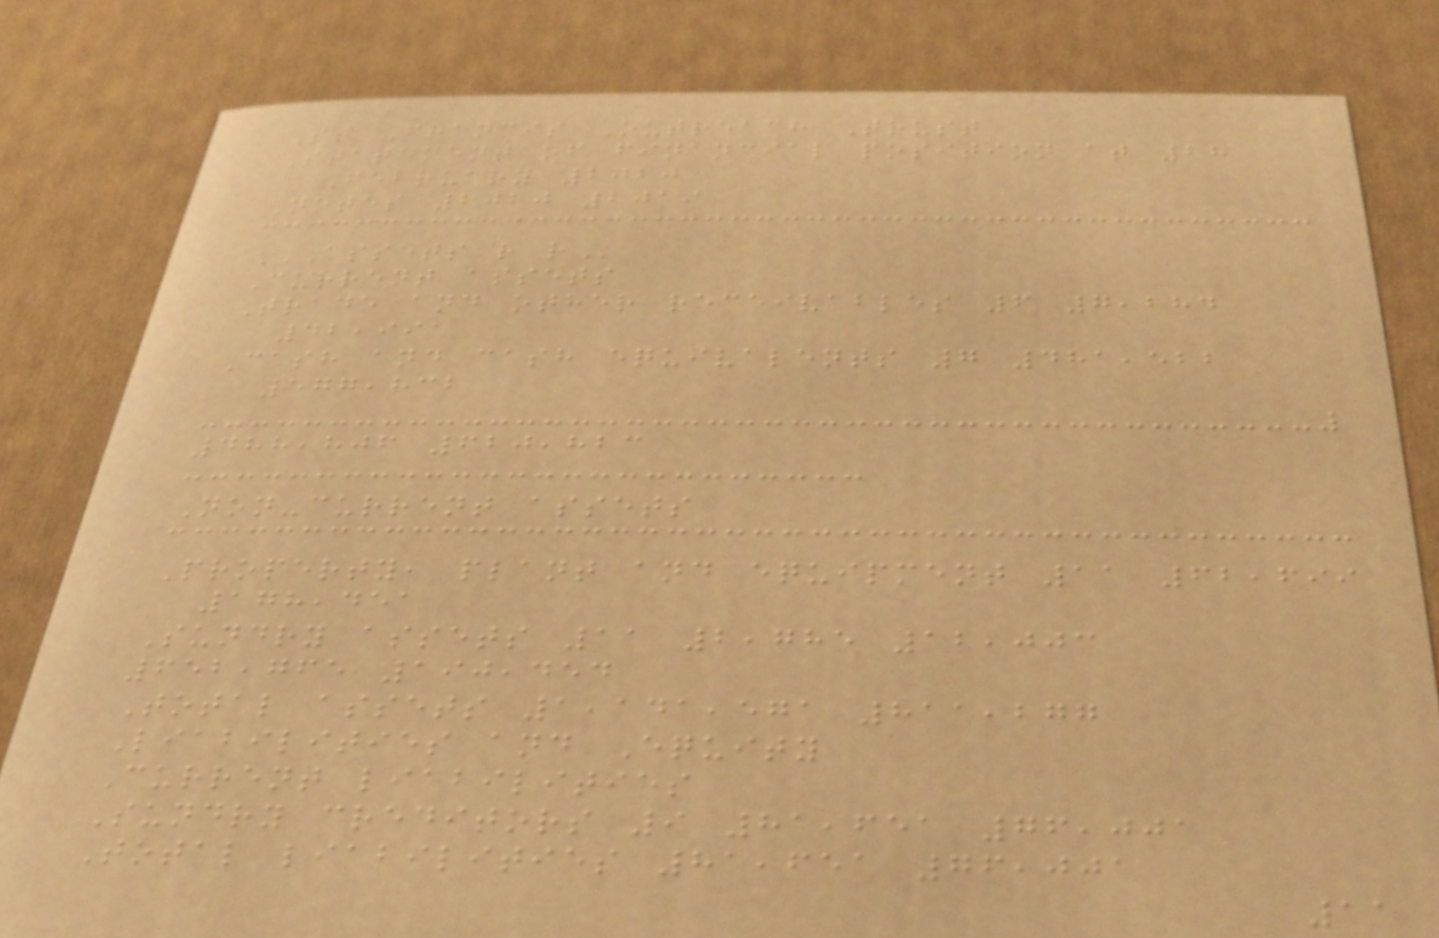St Francis Outreach Trust
Statement of financial position at 28
February 2020
Notes 2020 2019
ASSETS R R
Current assets
Trade and other receivables 6 7,284
42,991
Cash and cash equivalents 7 481,522
577,832
488,806 620,823
Non-current assets
Property, plant and equipment 11 62,699
178,451
Sundry assets 11 2,785 12,003
652,765 190,454
Total assets 1,141,571 811,277
Liabilities and Equity
Current liabilities
Sundry creditors 9 81,651 76,001
Total liabilities 81,651 76,001
11
